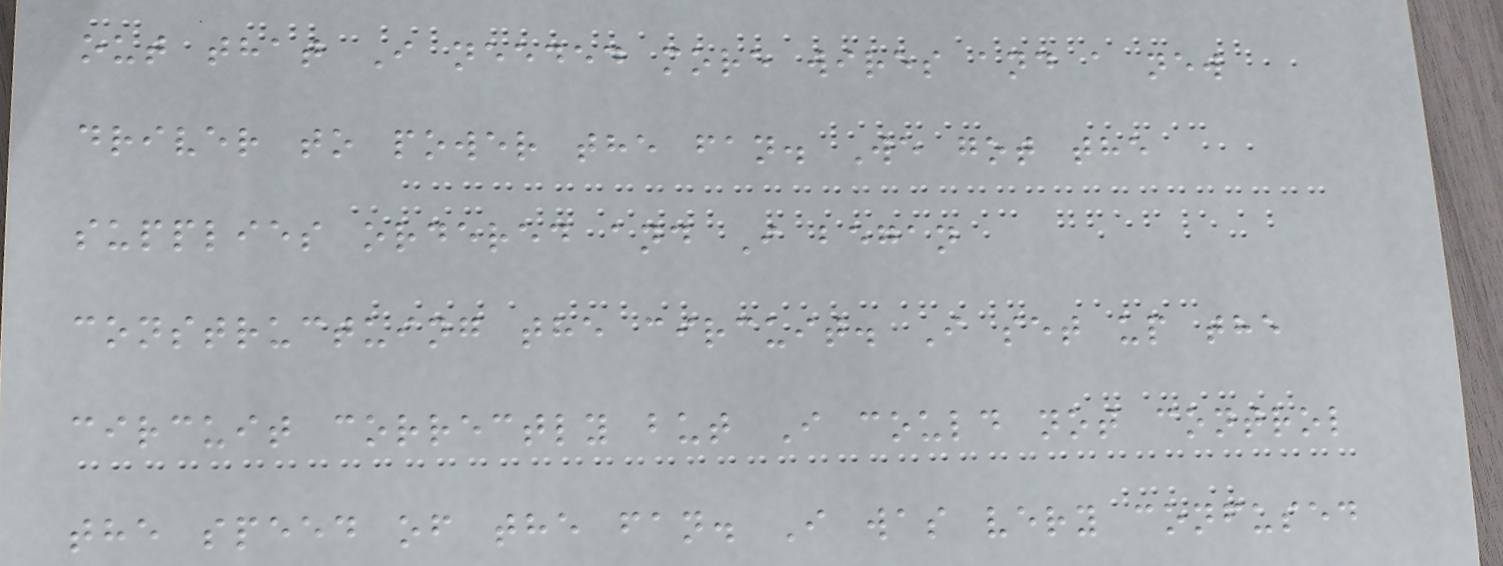out that I needed more wires and a new
driver to power the fan. We got the
supplies ordered and I began
constructuing the circuit. I set up the
circuit correctly but I could not control
the speed of the fan. I was very confused
